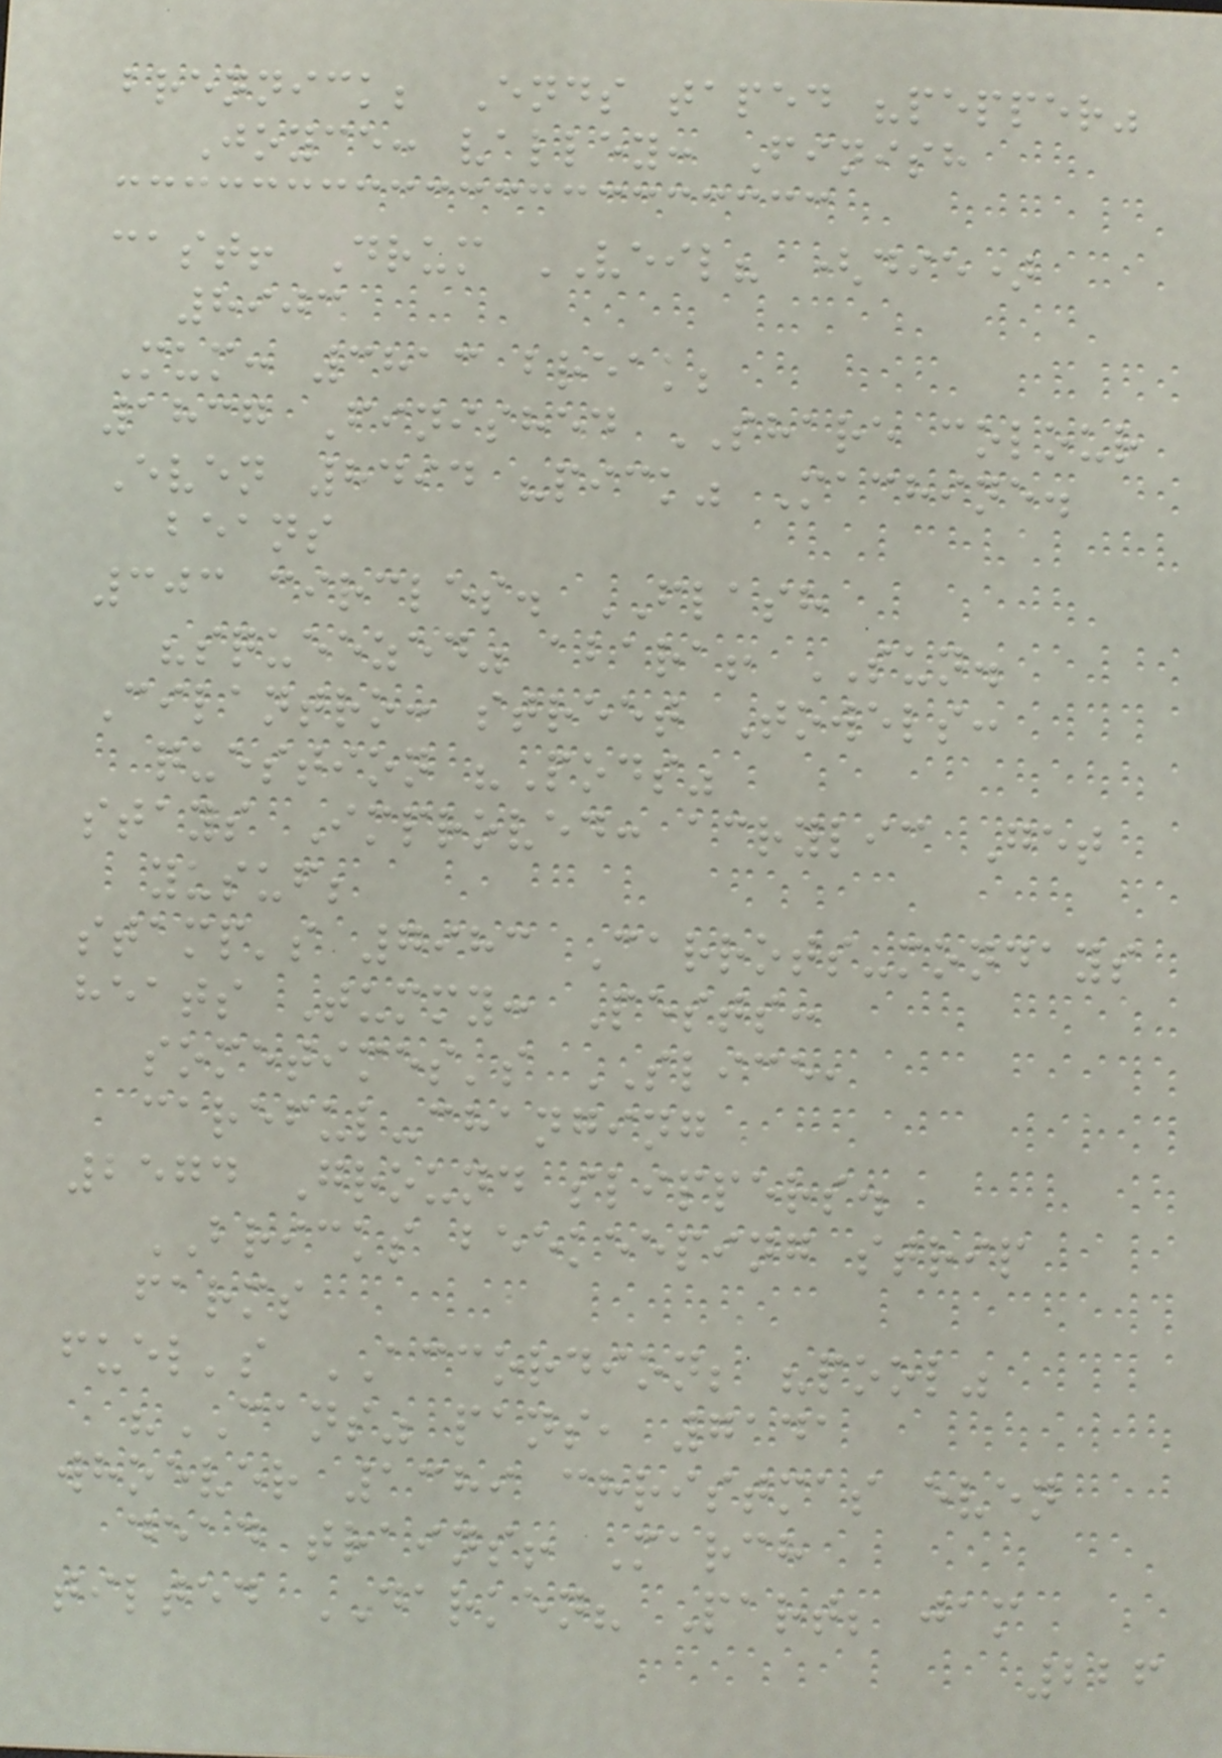brennick; Ends taped "pepper"
Joyce: valley: Finish
cast! Drum VEIL? (die)
8903
Mum: 3813 break;
1837 Finished SHARE colour
Even 8494 "pick" Machine.
beans
303 circles. FLASH
"squeezed" abara! SUN.
Cilantro: street Towels:
question "Pods"
stays Improved: acrylic Get
yusuf;
stamp's 7983 Carrots-mondays
heats Tummy: Pests:
sometimes's SLICE,
careful-changing
2574 Ground slippers.
BRICKS beekeeping strip
farms
fuel's ACCORDION; "pool"
"CANS" pans, 7141
whoever 1389 christmas even
dead trains! March
tilted DARKEN? Part; jam
226
